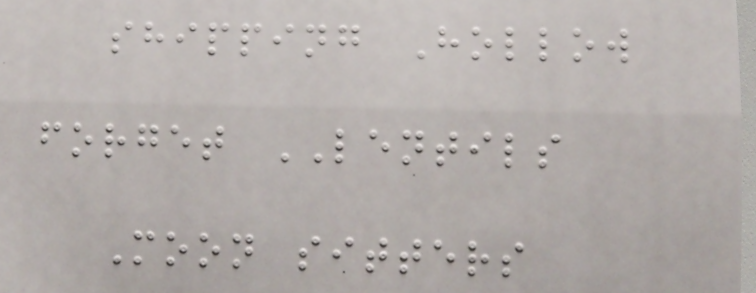shipping Hollow
forget LENTILS
Moon sitters
